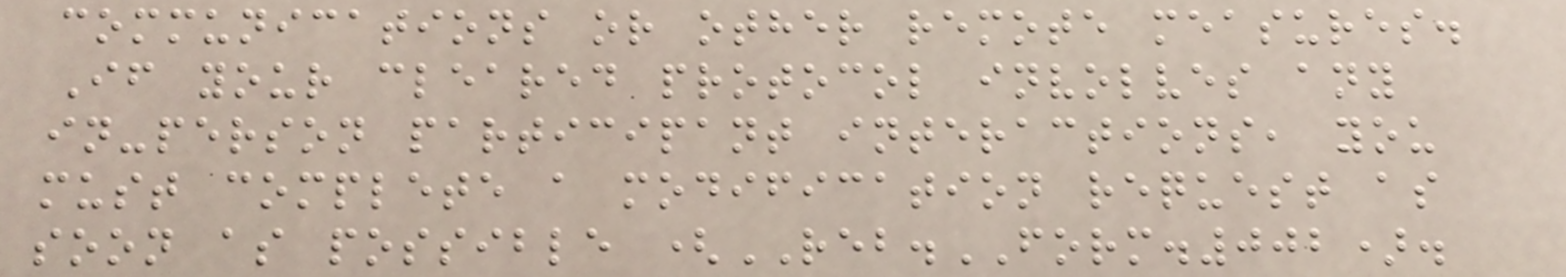communications or other remote measures.
If your cleared protocol involves any
in-person participant interactions, you
must complete a modification request as
soon as possible (REB.FORM.002).
